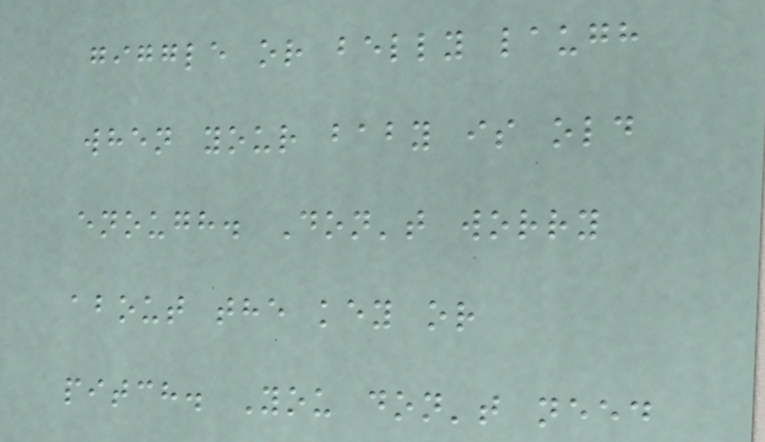giggle or belly laugh
when your baby is old
enough. Don't worry
about the key or
pitch. You don't need
